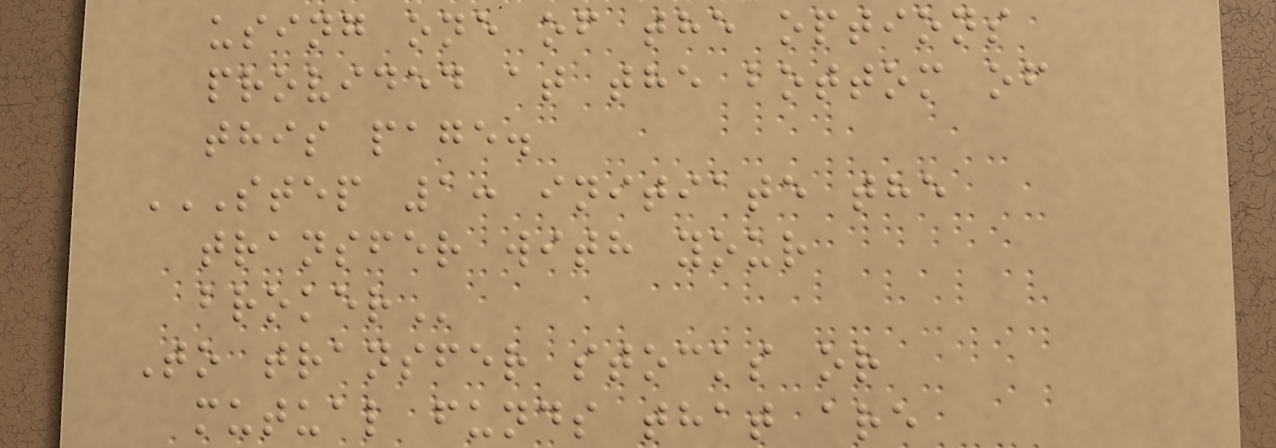using one of the options
provided at the bottom of
this page.
STEP 1: INITIATE THE
TRANSFER WITH YOUR
BROKER
To transfer stocks or
mutual funds that are
